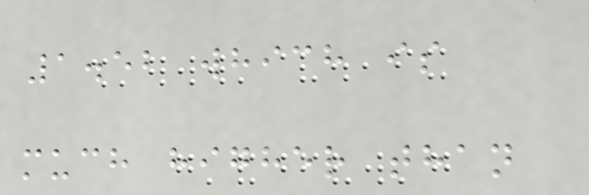1.52 which is
much higher than
